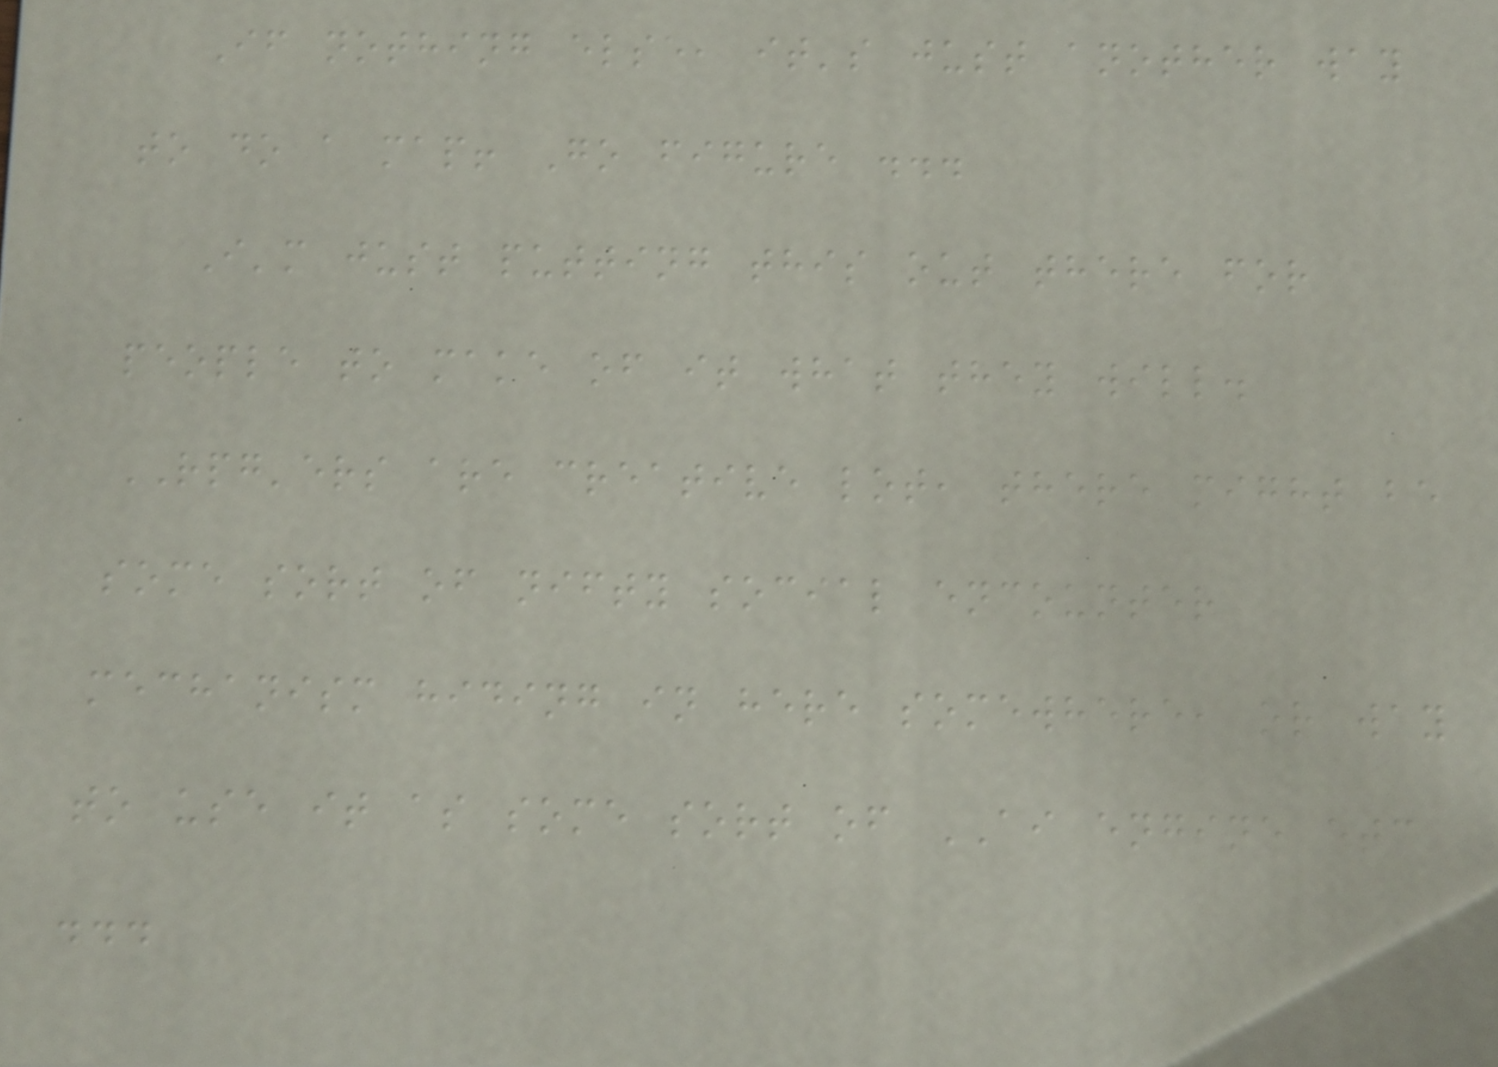If nothing else, it's just another way
to do a map! Go figure ...
I'm just putting this out there for
people to make of it what they will.
RPG'ers are creative lot, there might be
some sort of nifty social encounter
mechanism hiding in here somewhere, or way
to use it as some sort of AI engine etc
...
